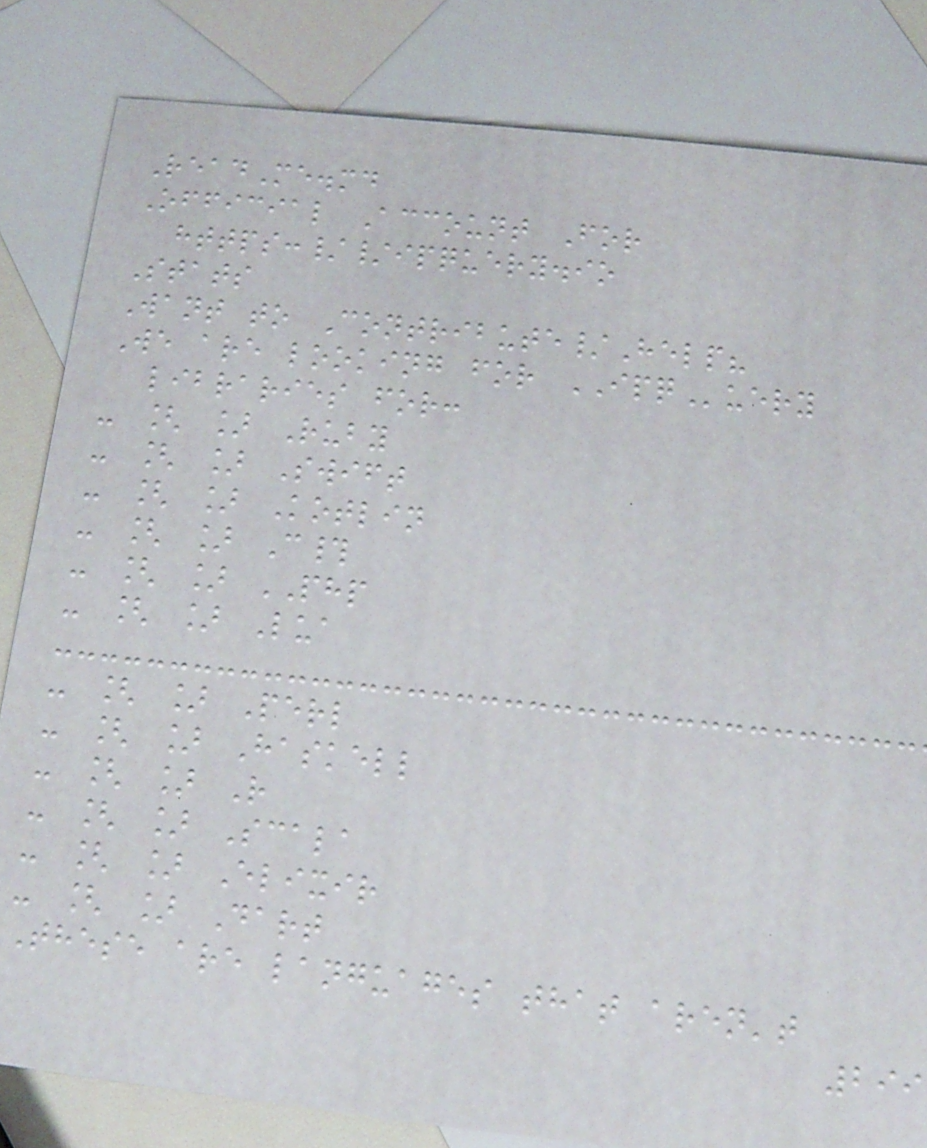ReadMe.md
Official Account For
https://ipquery.io
Stats
Want to Contribute/Help?
We are looking for IPQuery
libraries for:
- [ ] Ruby
- [ ] Swift
- [ ] Kotlin
- [ ] C#
- [ ] PHP
- [ ] Lua
- [ ] Perl
- [ ] Haskell
- [ ] R
- [ ] Scala
- [ ] Elixir
- [ ] Dart
These are languages that aren't
299
